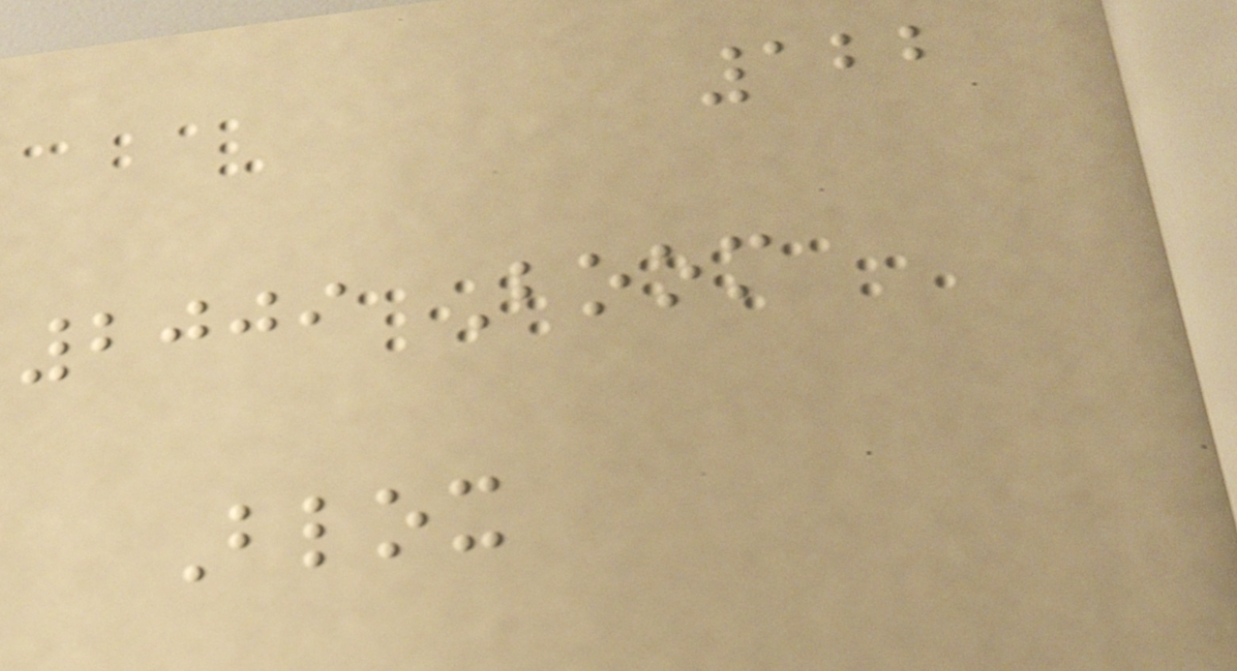122
2009 Boom
Blox
